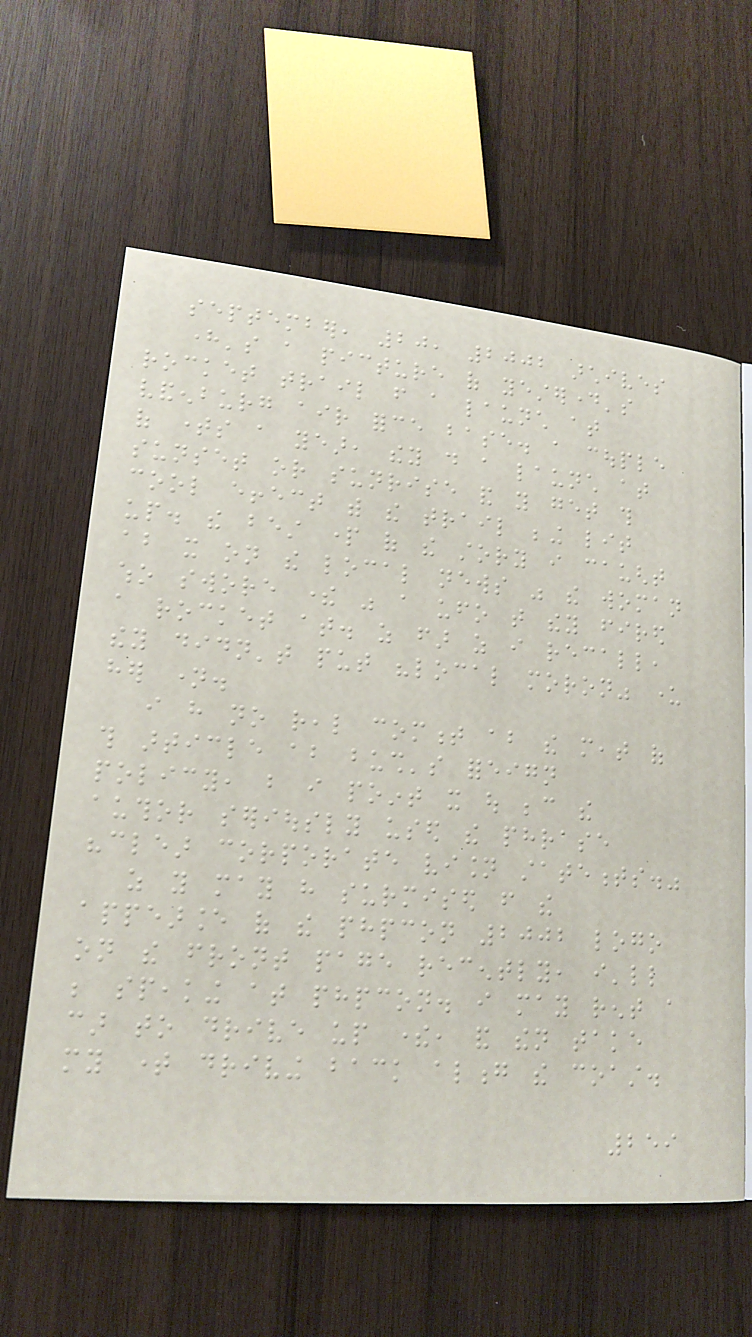september, 20, 2002 archives
here's a picture of yesterday's
rocket trail from a launch at
vandenburg air force base. a couple
of times a year, they do a launch at
sunset or sunrise and you get this
cool effect with the trail being lit
up. the best part of the story i caught
about it on the local news was the woman
who swore there was a ufo that they fired
a rocket at. as far as i recall,
they didn't put "local moron" under
her name.
i have no real comment about the meat of
this article about bush's foreign
policy, but i point it out because the
author seriously used the phrase
"clear corporate vision statements."
as you may have surmised from the
appearance of the phpcon 2002 logo
on the front page recently, i'll
be speaking at phpcon. i may rent a
car to drive up there, and then take
my time driving back along the coast.
259
